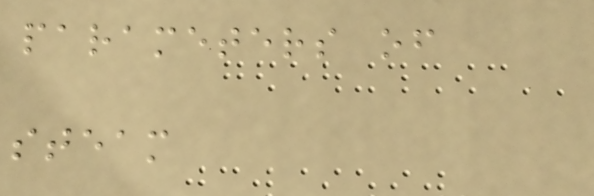parameters of
steam
